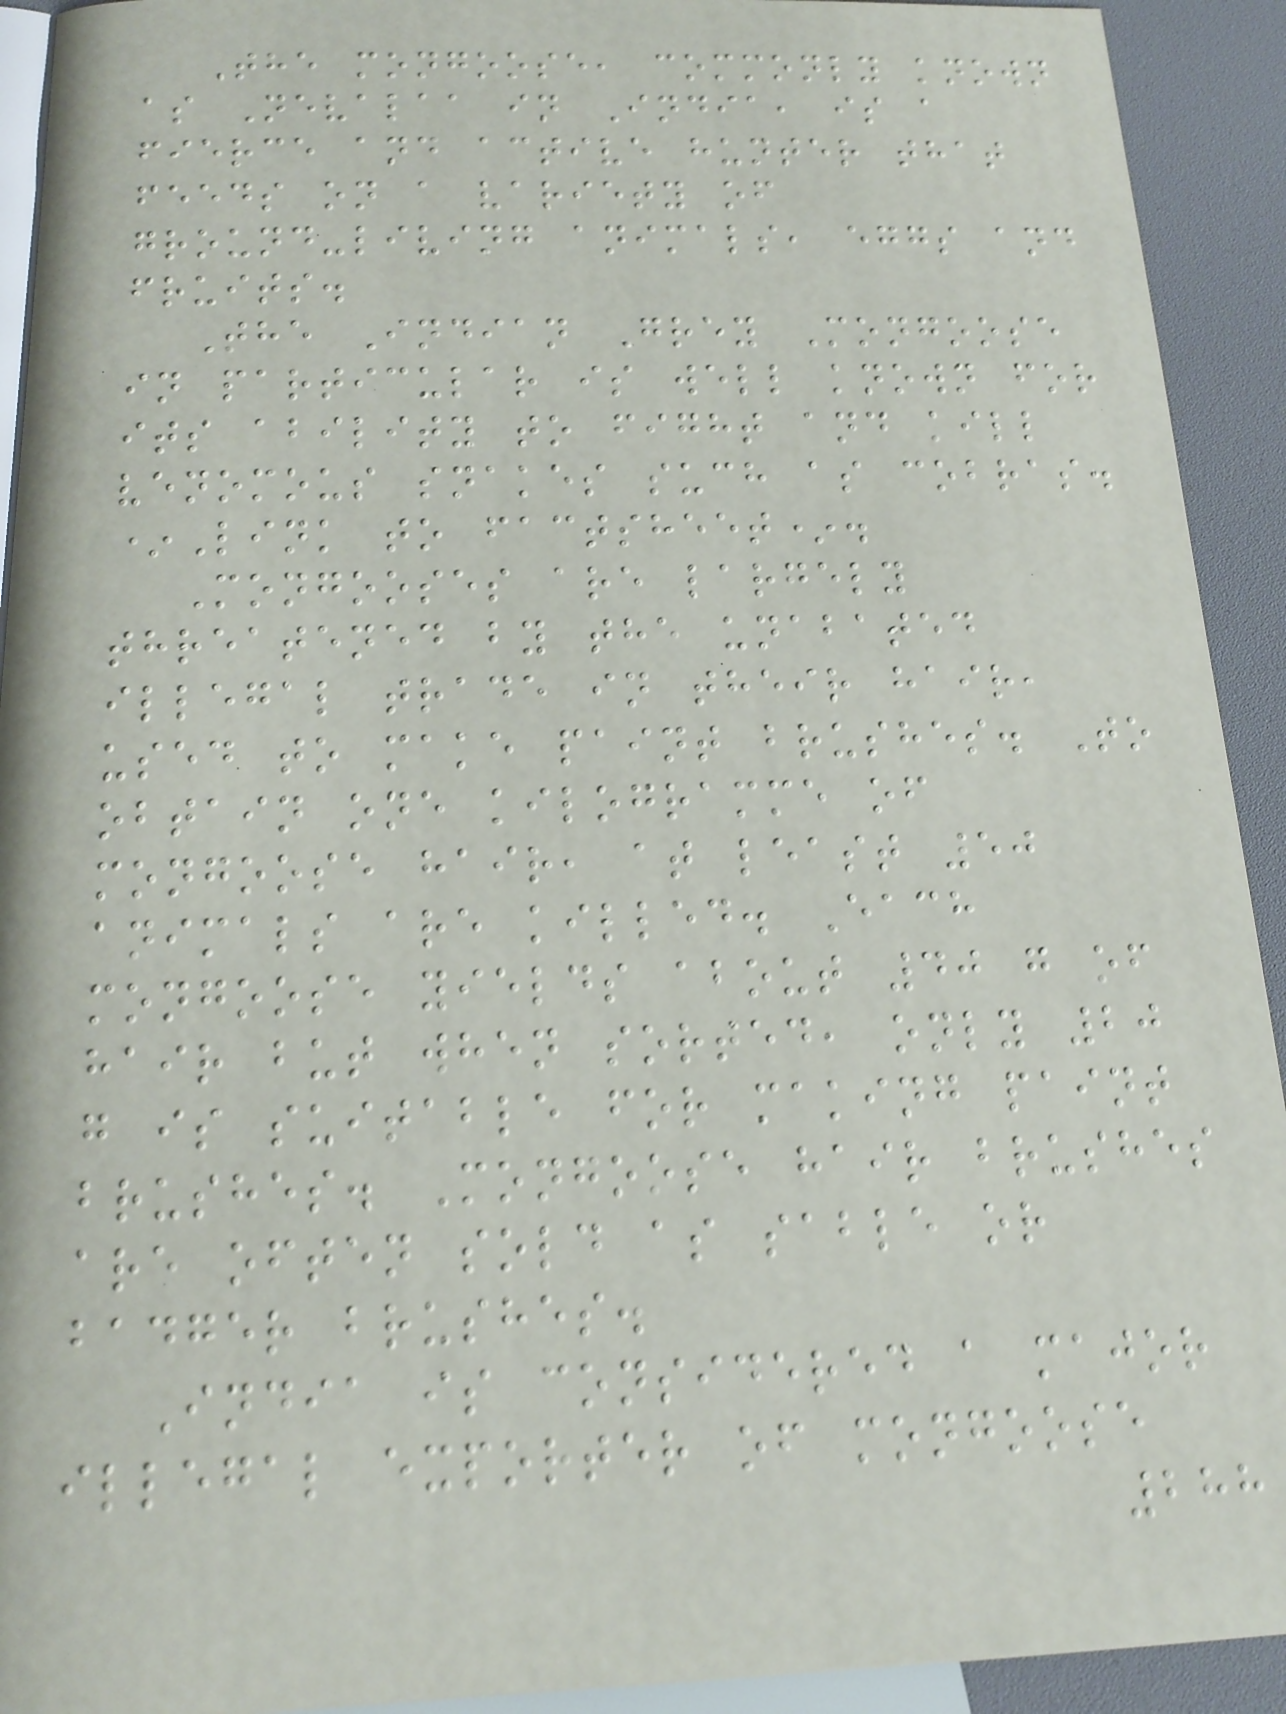The mongoose, commonly known
as Nevalaa in India, is a
fierce and active hunter that
feeds on a variety of
ground-living animals, eggs and
fruits.
The Indian Grey Mongoose
in particular is well known for
its ability to fight and kill
venomous snakes such as cobras.
*Link to factsheet*.
Mongooses are largely
threatened by the unabated
illegal trade in their hair,
used to make paint brushes. To
obtain one kilogramme of
mongoose hair, at least 50
animals are killed. Each
mongoose yields about 40 g of
hair but when sorted, only 20
g is suitable for making paint
brushes. Mongoose hair brushes
are often sold as sable or
badger brushes.
India is considered a major
illegal exporter of mongoose
288
